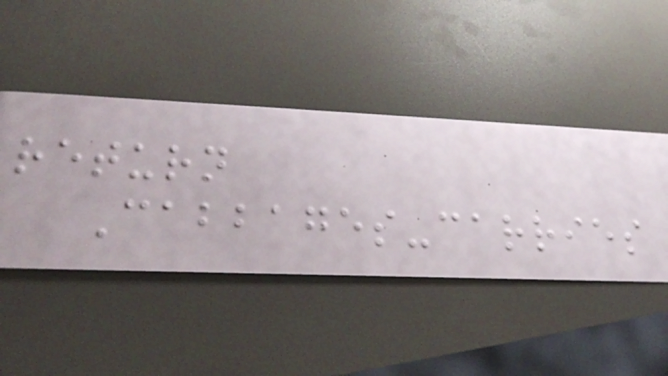return
Cabbages-carries
